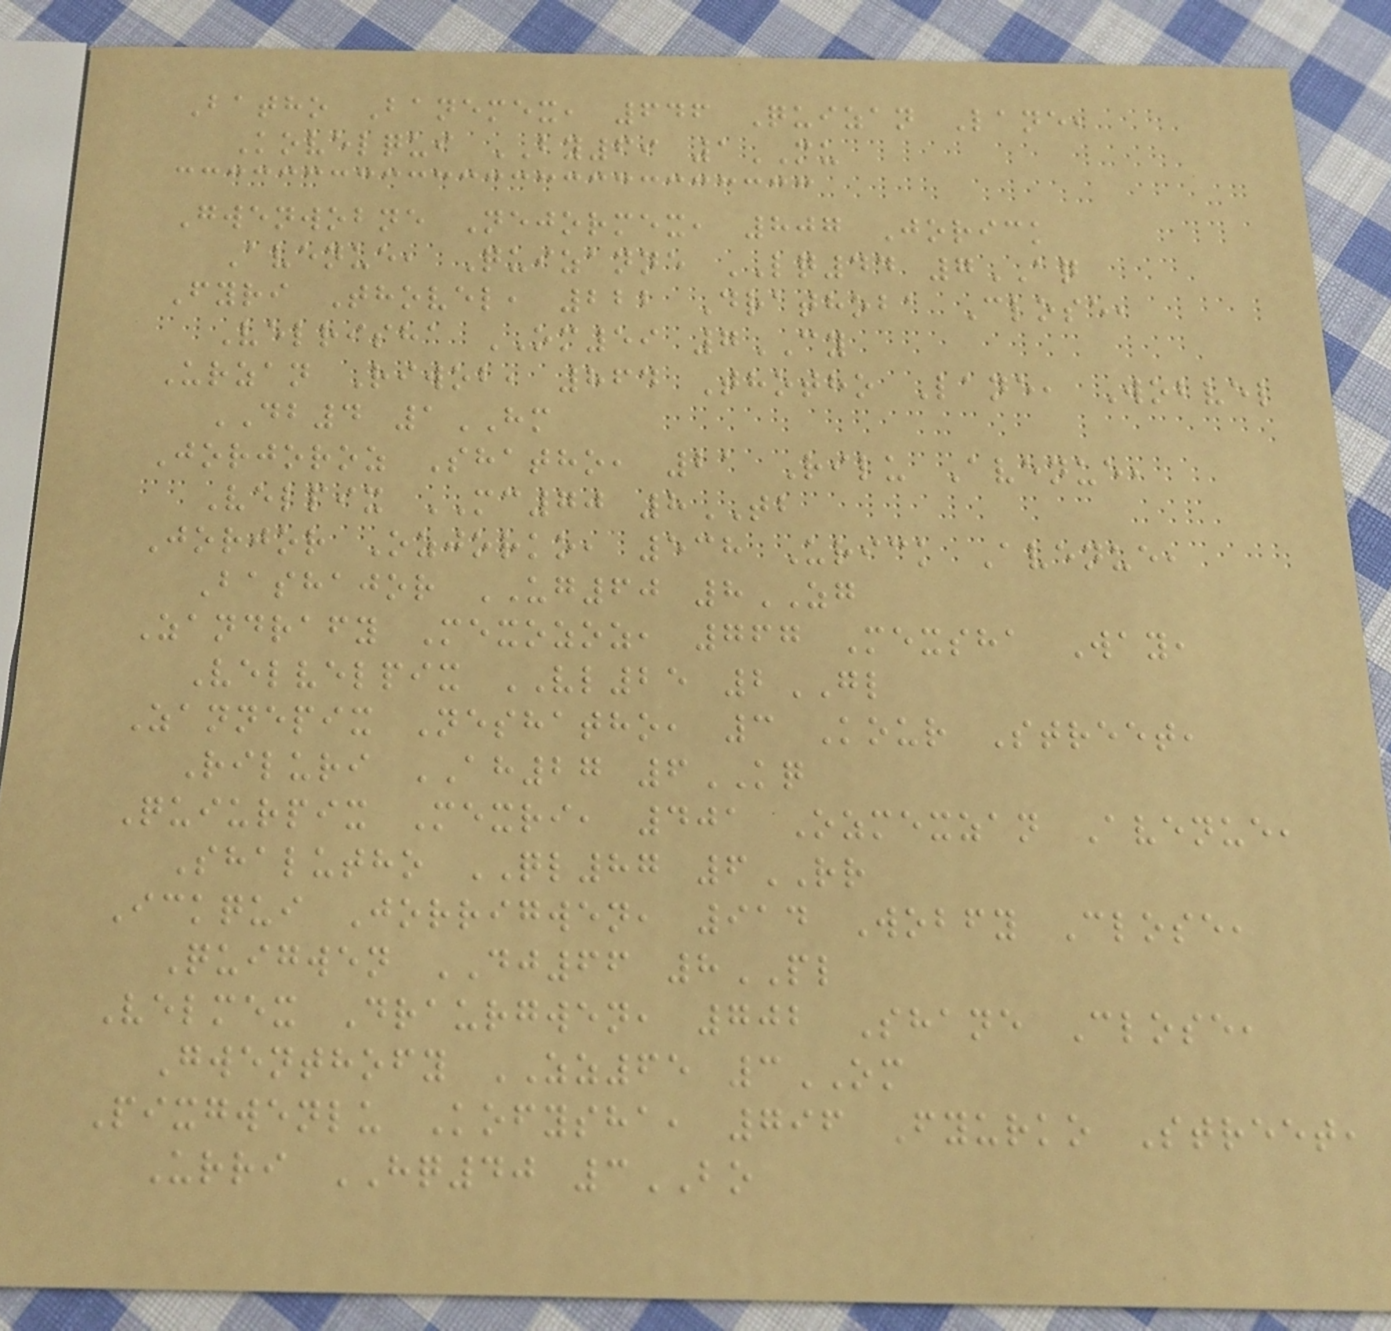Batho Banemex, 646 Quizan Lane,
Kovelqui BY69 1MU
Gwenwobne Nejormex, 807 Jorick
Avenue, Quizanne LQ44 7AQ
Fyri Thovel, 222 Drathoba Close,
Velrisha OM59 7CY
Urzan Riwob, 864 Thotho Lane, Wobvel
DB4 1HM
Jorjoroz Shatho, 21 Rilu Avenue,
Velpix MC70 8TB
Jorjor Ozjorko, 538 Urick Avenue,
Bashajor UG60 8ZG
Zandrafy Mexozoz, 767 Mexsha Way,
Velvelpix VL25 2GL
Zannepix Neshatho, 3 Kour Street,
Riluri AH27 6KQ
Quiurpix Mexri, 401 Ozmexzan Avenue,
Shalutho QL87 6RR
Ickqui Jorrigwen, 914 Wobfy Close,
Quigwen DJ66 8PL
Velmex Draurgwen, 702 Shane Close,
Gwenthofy ZZ65 3OM
Pixgwenlu Kofysha, 796 Fyurko Street,
Urri HQ40 3BO
